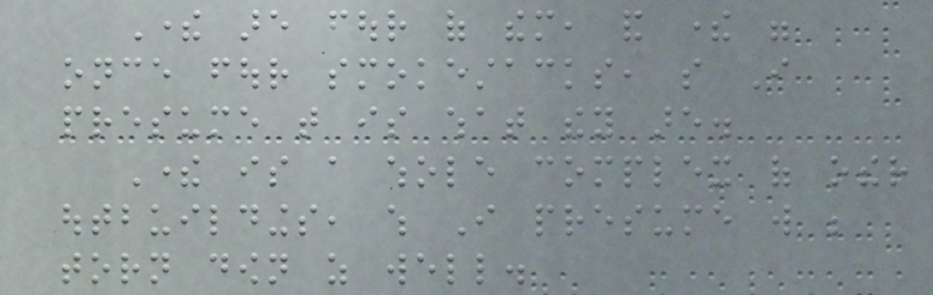There are four of them, and there were
once four smokestacks, so I
presume that is what they are.
There is a whole complex of other
outbuildings, which I presume will be
torn down as well.
